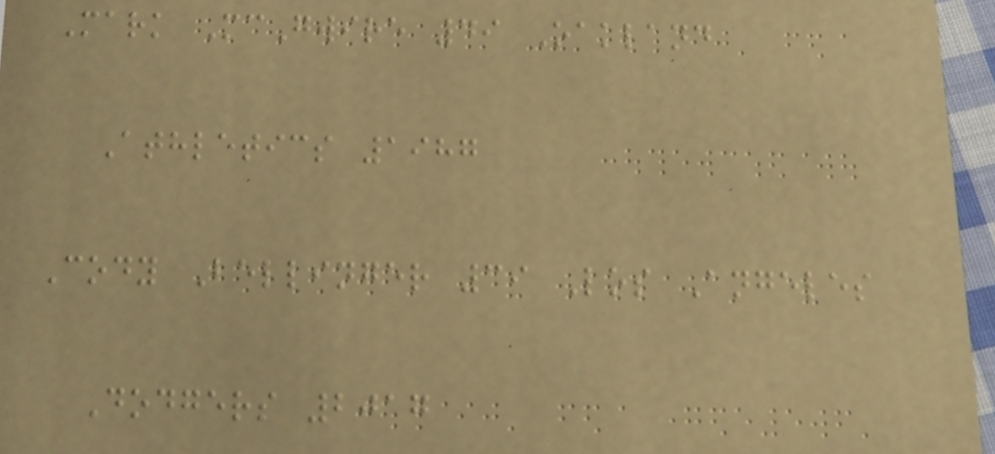Mark McGwire 49 Oakland
Athletics 1987
Cody Bellinger 39 Los Angeles
Dodgers 2017
